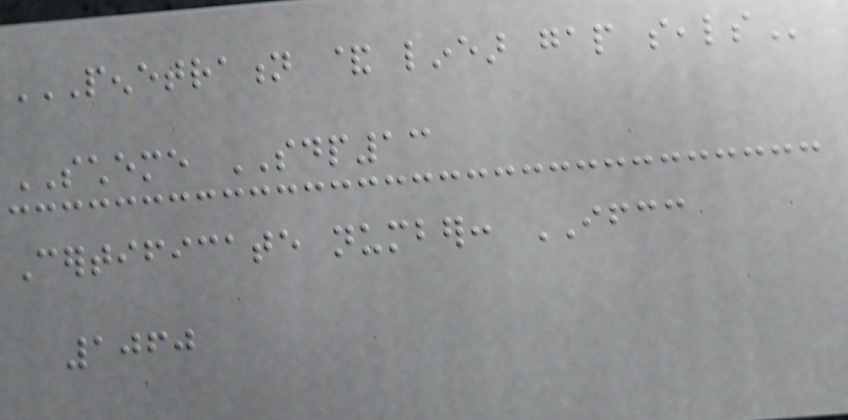PENETRATION & LINEAR GAP SEALS
SCHEME SDP13
Certificate number: IFCC
1060
